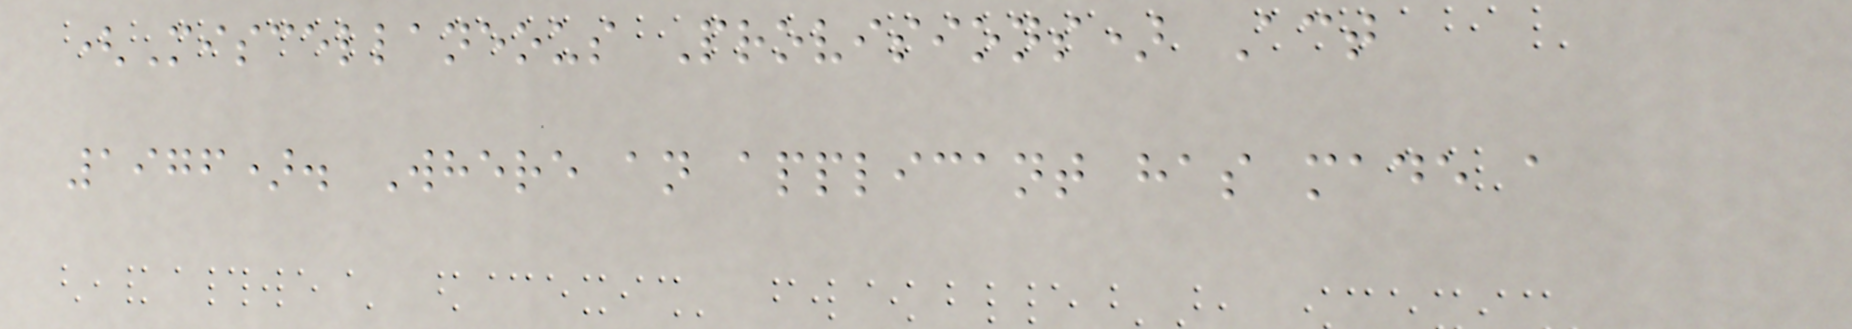(Miscellaneous Provisions) Act
1976). Where an applicant has made a
